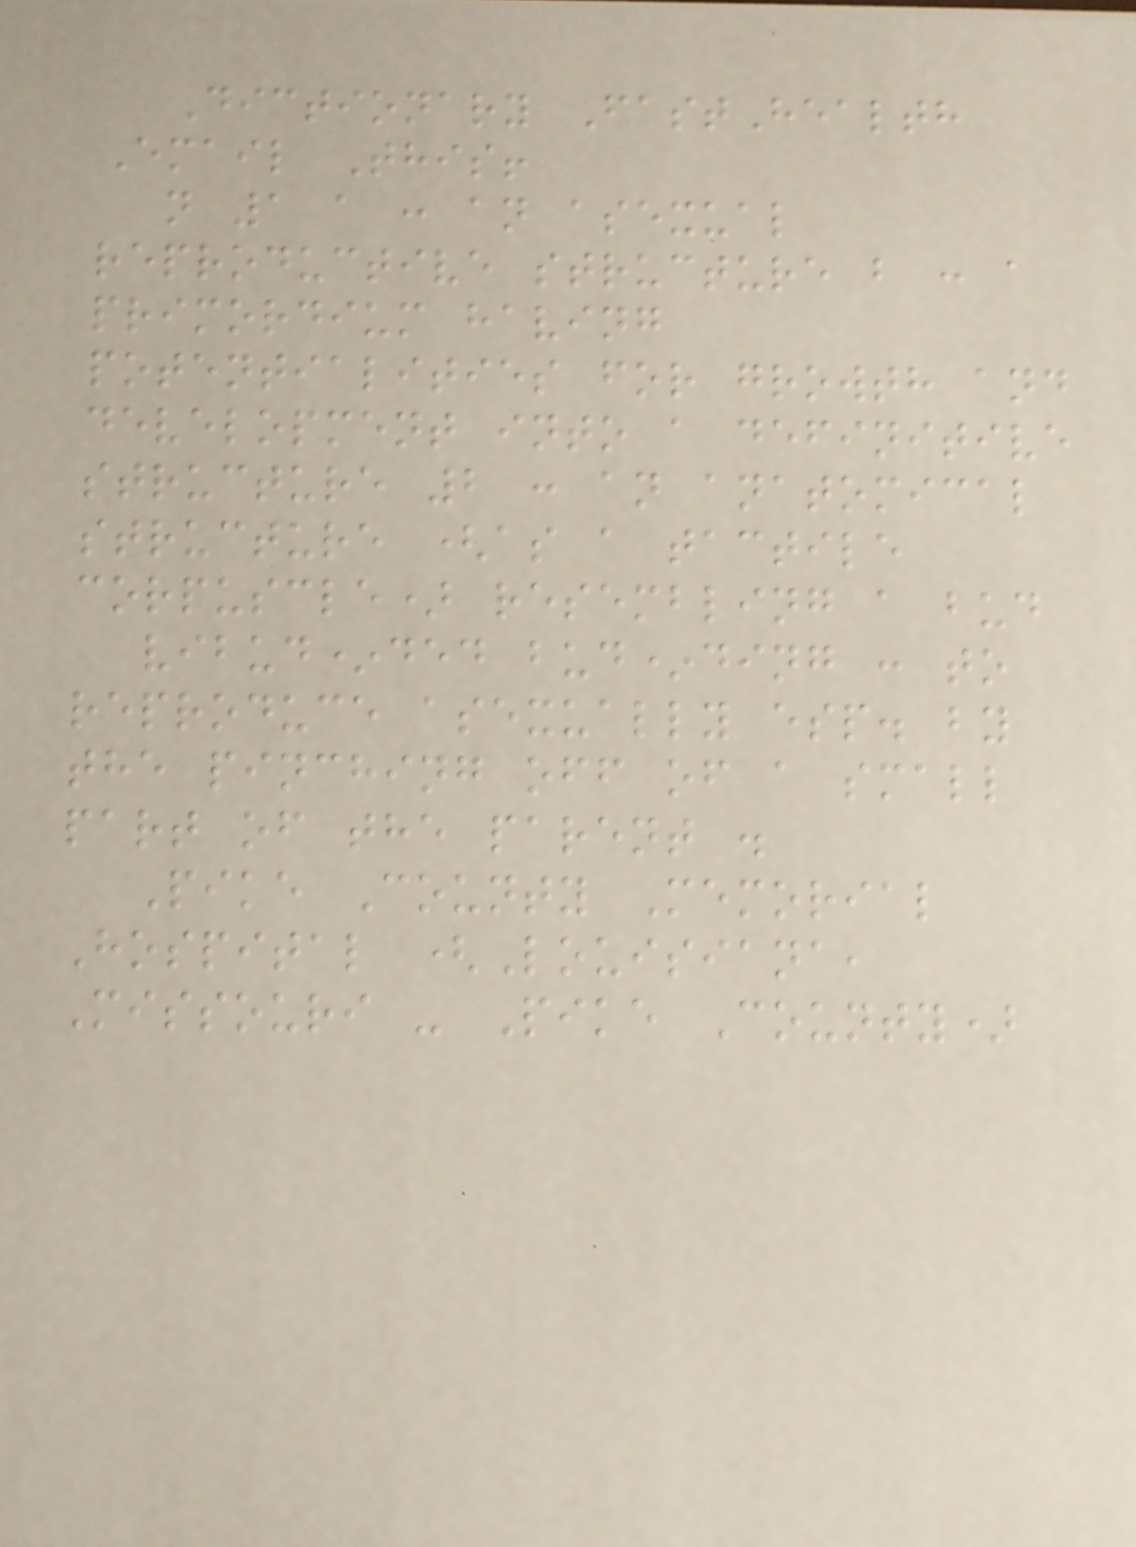Dictionary FastHealth
Email This!
n 1 a : an asexual
reproductive structure b : a
primordium having
potentialities for growth and
development into a definitive
structure 2 : an anatomical
structure (as a tactile
corpuscle) resembling a bud
vibud*ded bud*ding : to
reproduce asexually esp. by
the pinching off of a small
part of the parent .
Pike County Memorial
Hospital (Louisiana,
Missouri - Pike County)
